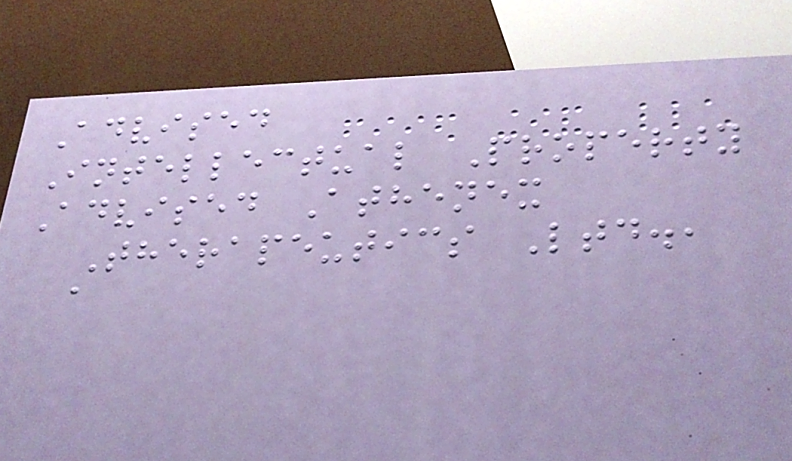Advised
Intellectual Property
Advised Athenex
Therapeutics Ltd.,
a
